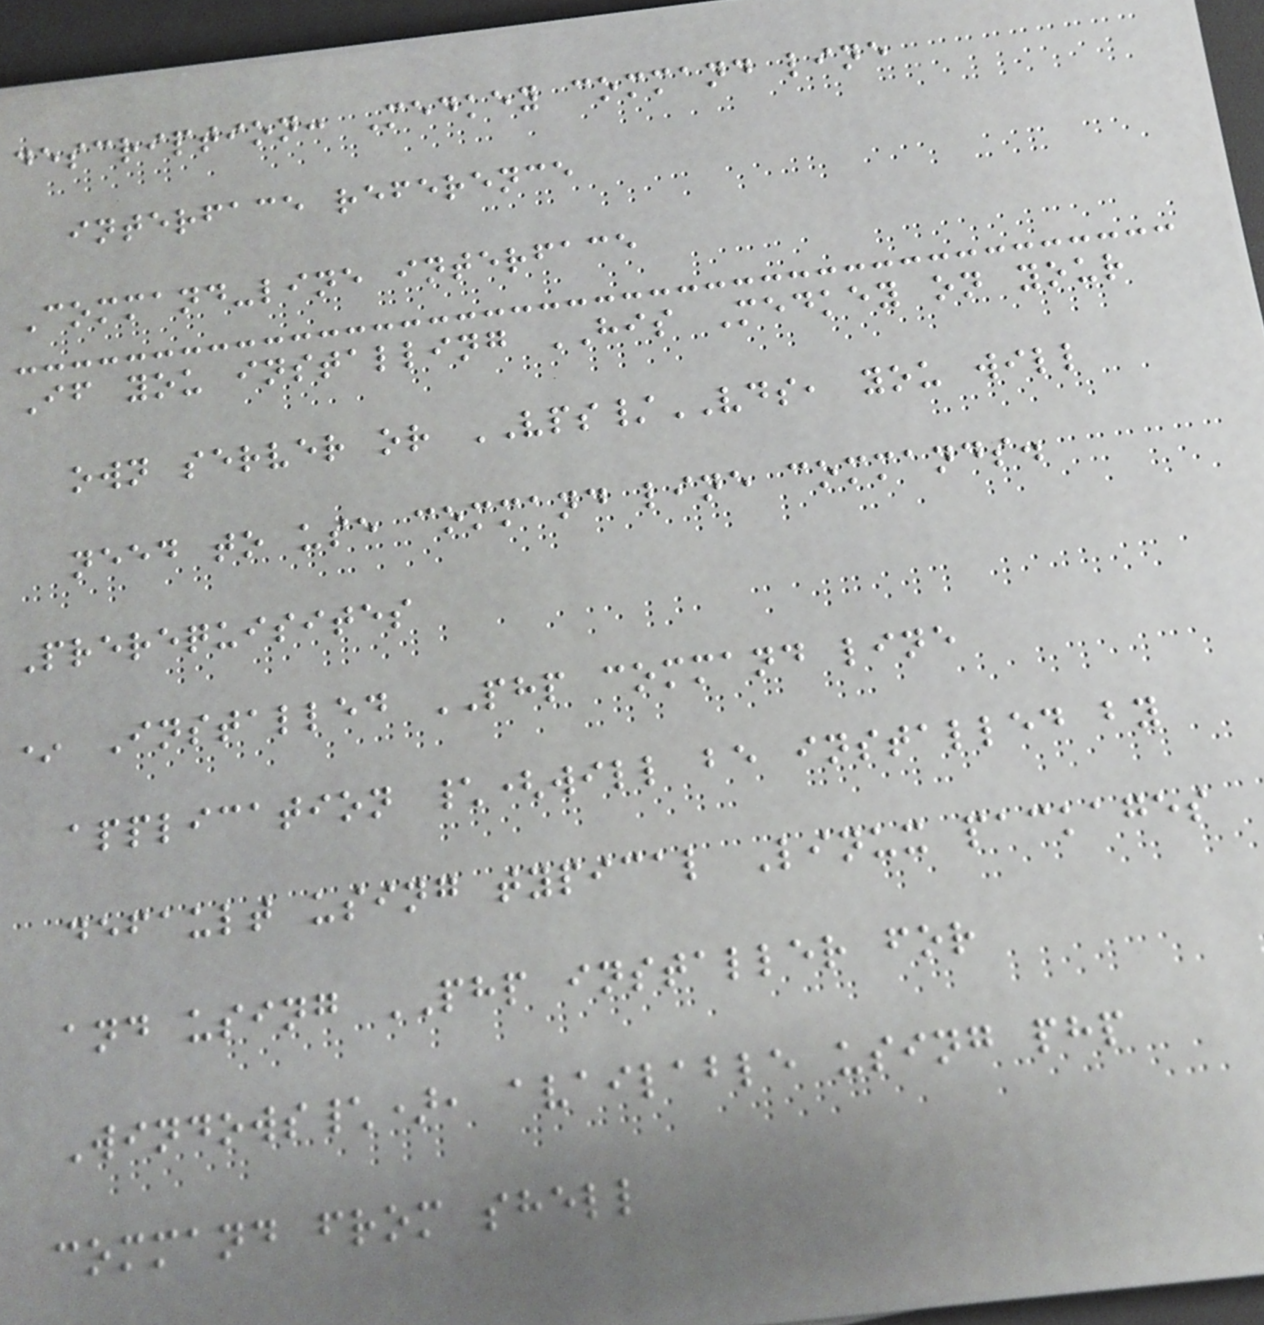description: Medkey command line
interface reference
Command-line interface
If you installing HIS Medkey on your
own server or VPS/VDS, you will
need to use command line commands.
Prerequisites
* Installed PHP command line
application \(will be installed by
default using typical Linux packages
and using PHP installer for
Windows\), available using php
command from shell
